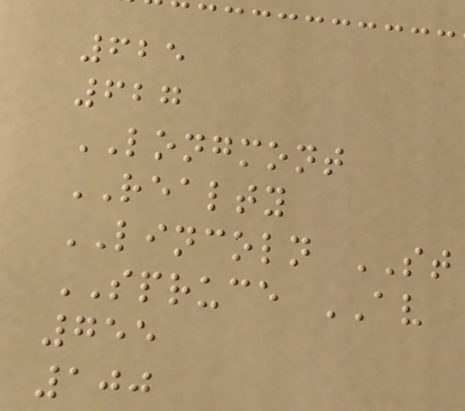625
627
LONGMONT
REALTY
LINCOLN ST
SPRUCE AV
755
100
